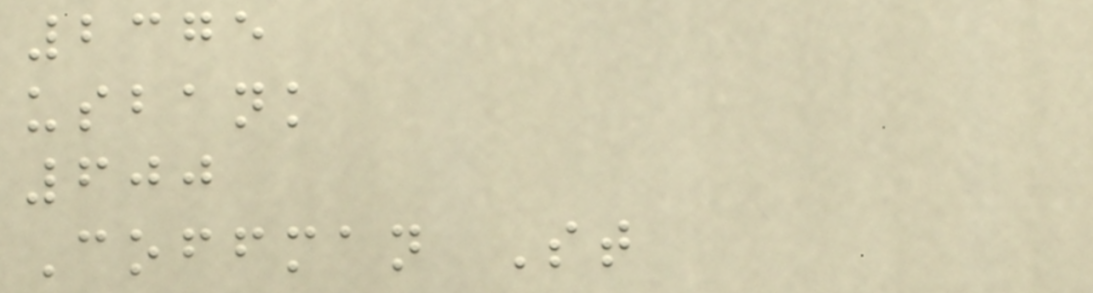2375
usbank
600
Coffman St
